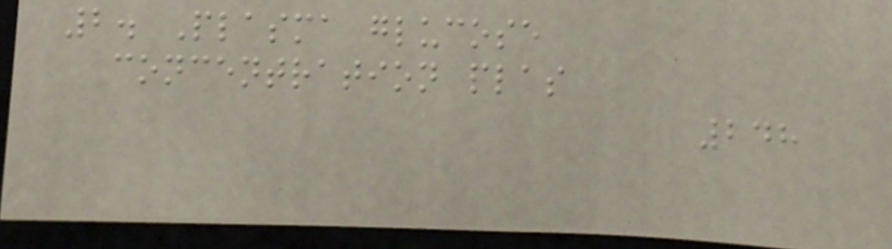2. Plasma glucose
concentration plas
248
